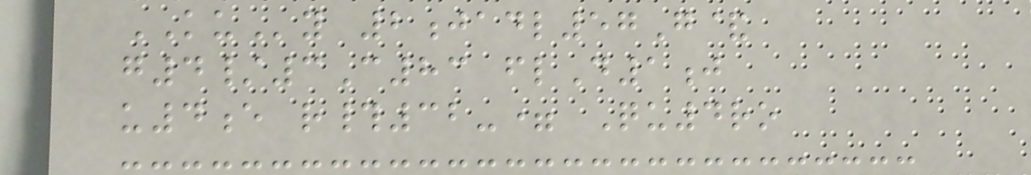KUy 2jadl57G&
g4/3C83 flD1j
u4e r#32-= Qu4ro
